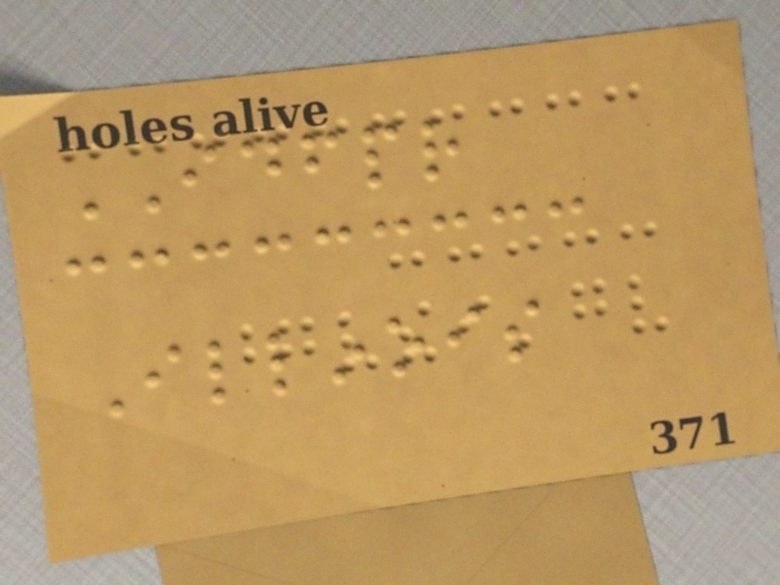IDFPR
Illinois
